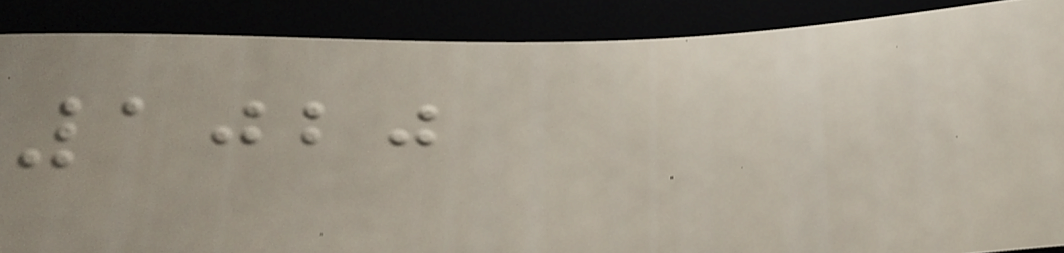1020
